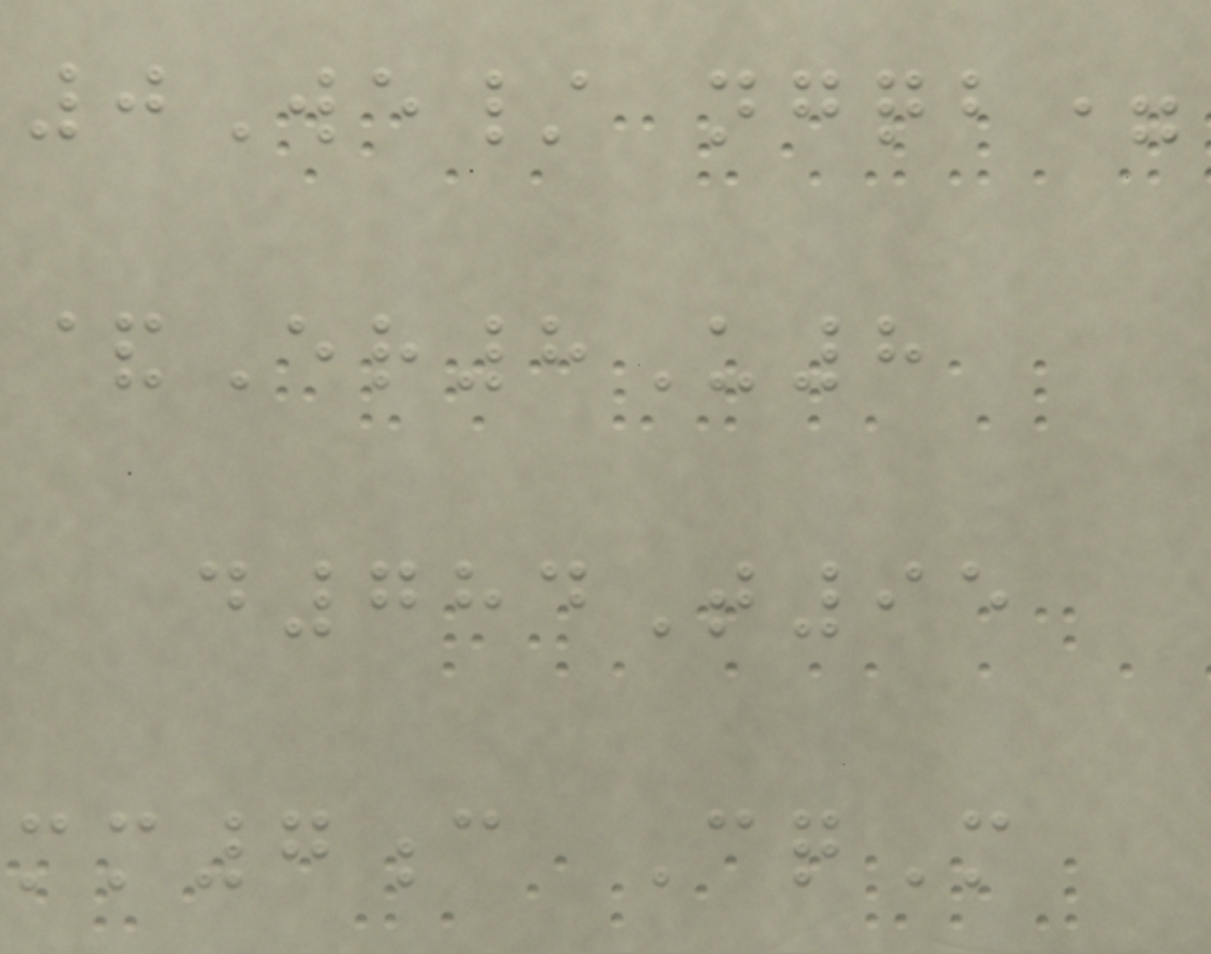0We/ ngqb=
&Er8U8
d784T95
mm7c CqM
